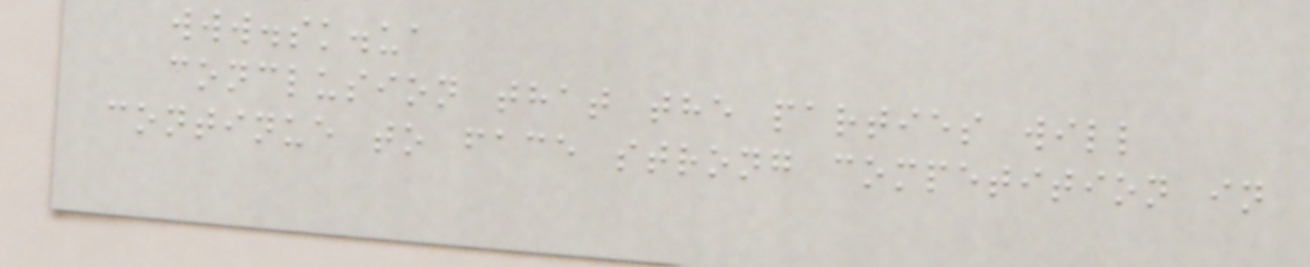www.sk.ua
conclusion that the parties will
continue to face strong competition in
